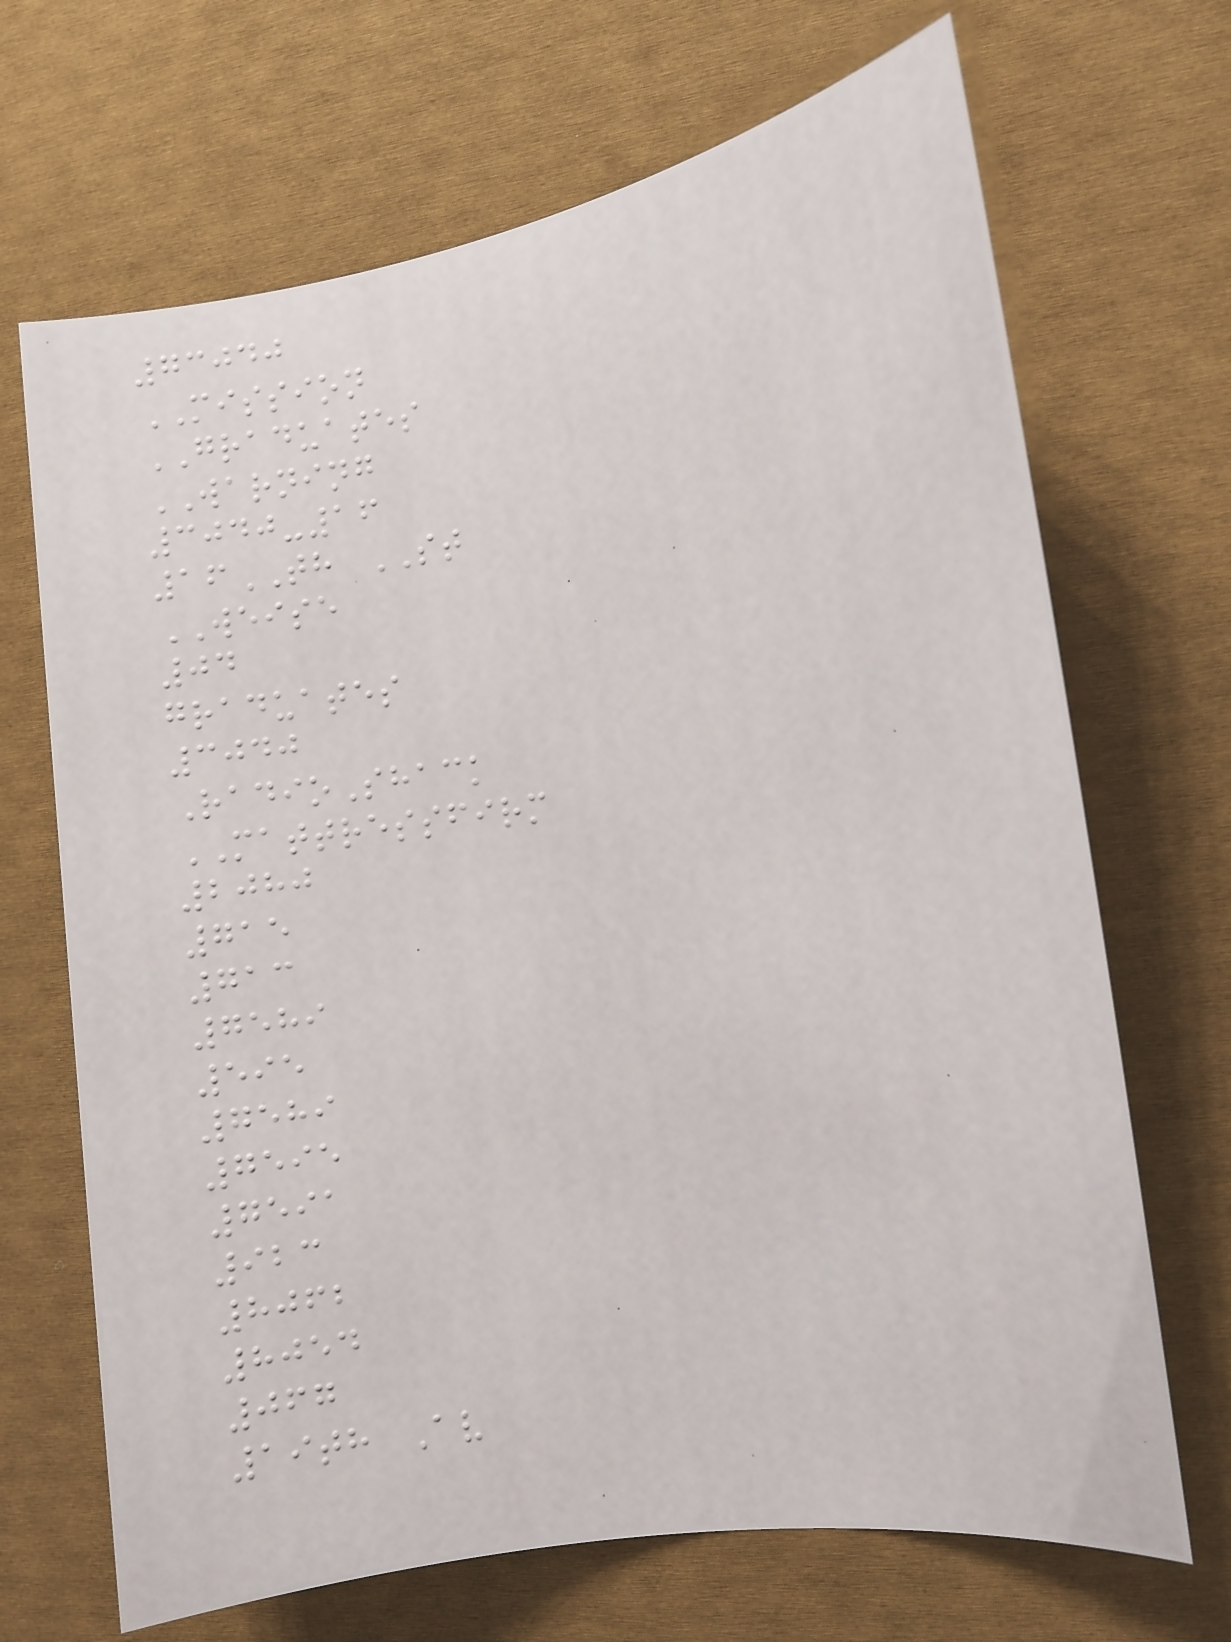73040
MISSION
GRADUATES
WARNING
3040-16
16TH ST
WEISE
04
graduates
3040
RadioShack
MATTRESSFIRM
2080
715
713
7589
595
7589
7595
7591
923
8062
8054
067
19th Av
